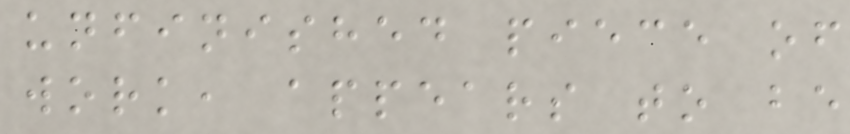unfinished piece of
work, appears to be
